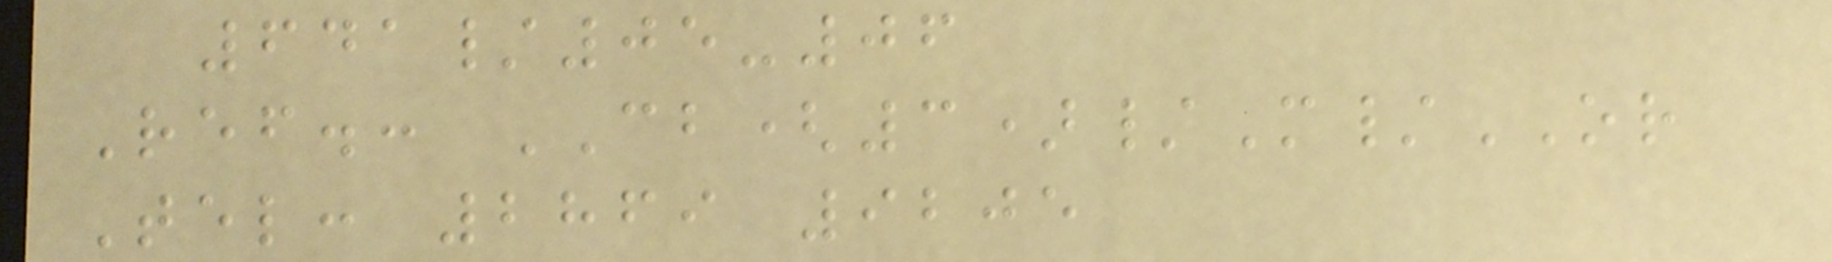641/05-06
Ref.: CB(3)/M/OR
Tel: 2869 9205
